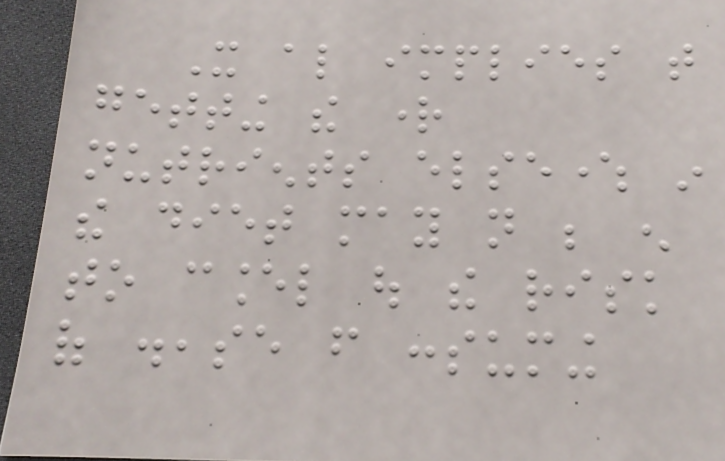It also implies that
getting the right
nutrients elsewhere in
the diet may not be enough
to cancel out the risk
of disease from consuming
